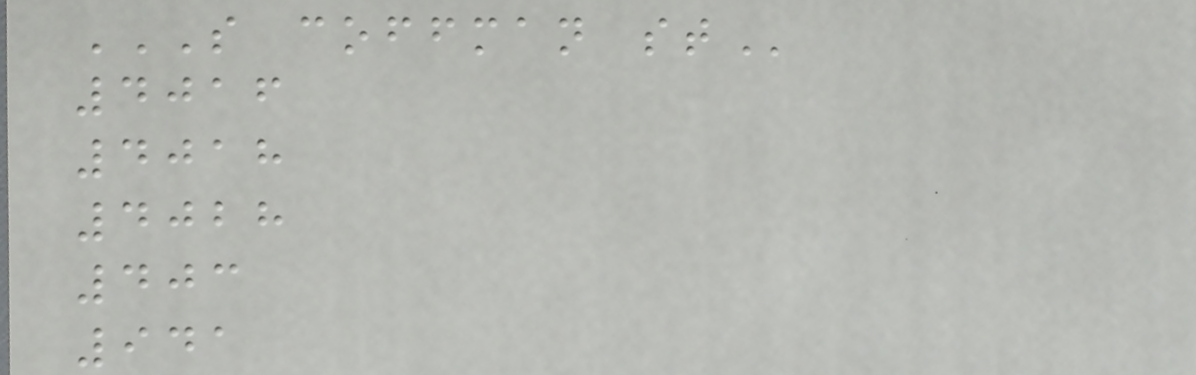S COFFMAN ST
4016
4018
4028
403
941
